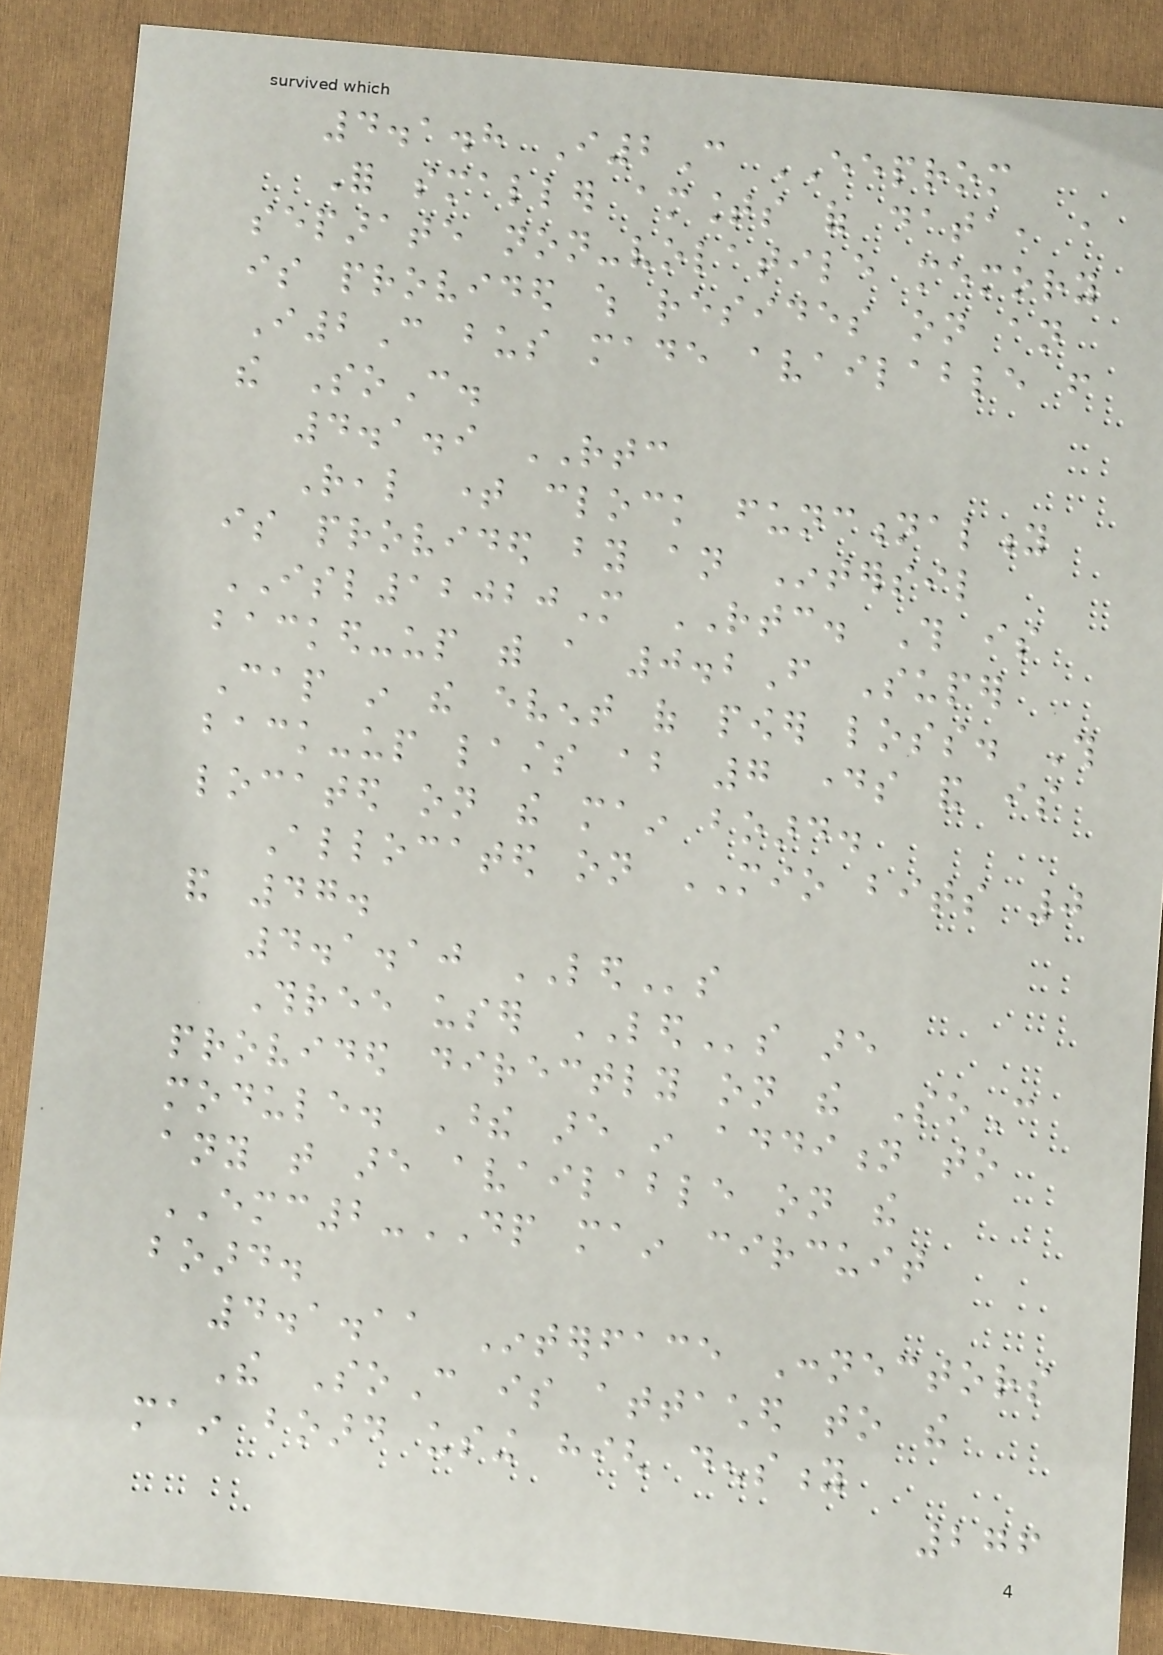4.1.8 I2C EEPROM
For smaller amounts of data, a
separate non-volatile memory
is provided which resides on an
I2C bus made available from
the SoC.
4.1.9 RTC
Real time clock functionality
is provided by an Intersil
ISL12020M RTC. This is
backed-up with a 0.2F Super
Cap in the event of power loss. This
back-up lasts about 7 days and is
located on the main board.
Allocated on MIO bits 0
and 47.
4.1.10 LEDs
Three user LEDs are
provided directly on the SoC
module. These are in addition to
any that are available on the
EMC2-DP main circuit
board.
4.1.11 Interface Connectors
The SoC is attached to the
main board using high density
276
